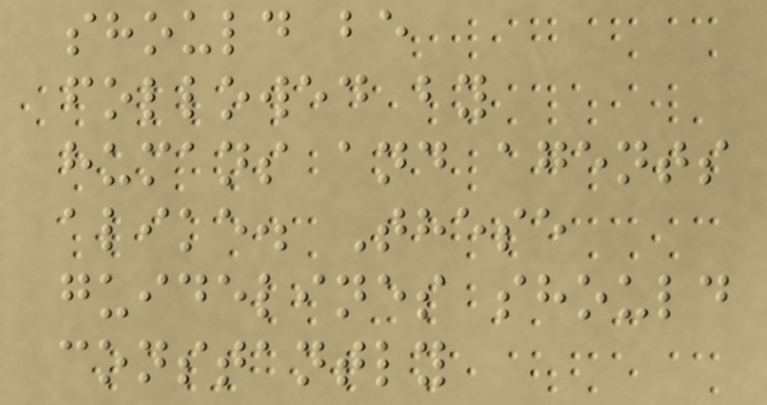should be
followed by
humans and agents
alike. These
guidelines should
constantly
